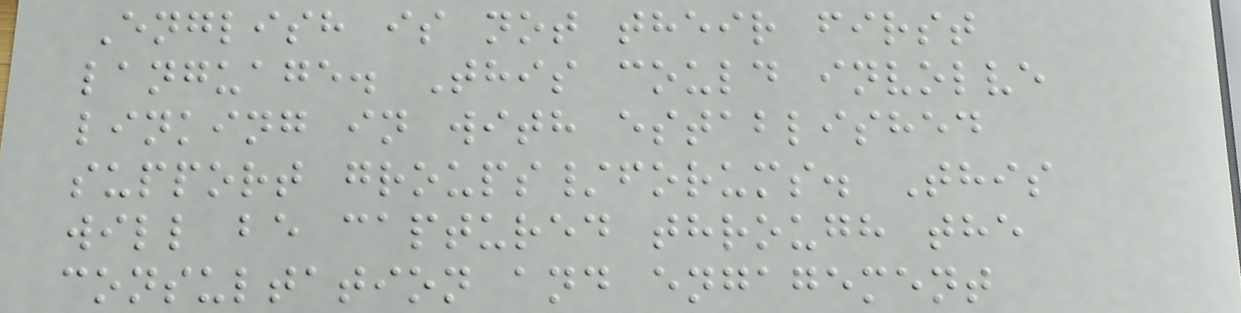English is not their first
language. This could involve
linking in with established
support groups/forums. This
will be captured through the
consultation and engagement
